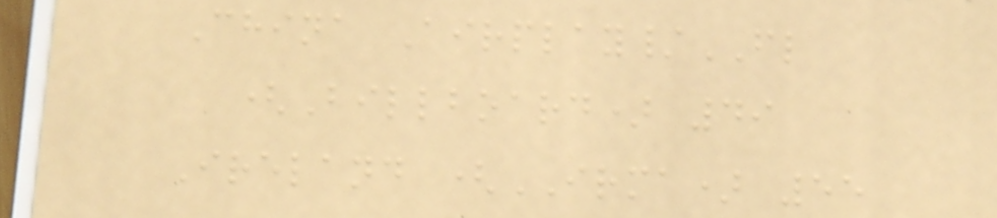China Airplay/FL
(Billboard) 49
Ireland (IRMA) 55
